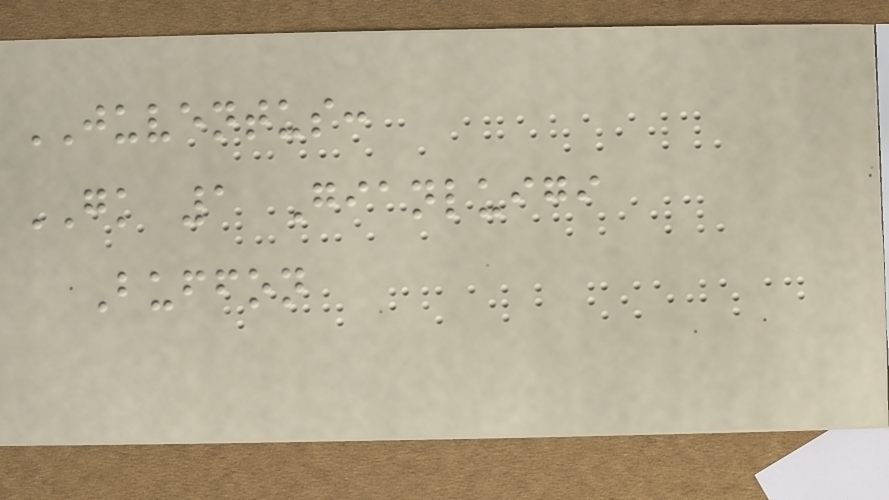JUVENTUS:
GK 1 Gianluigi
Buffon
